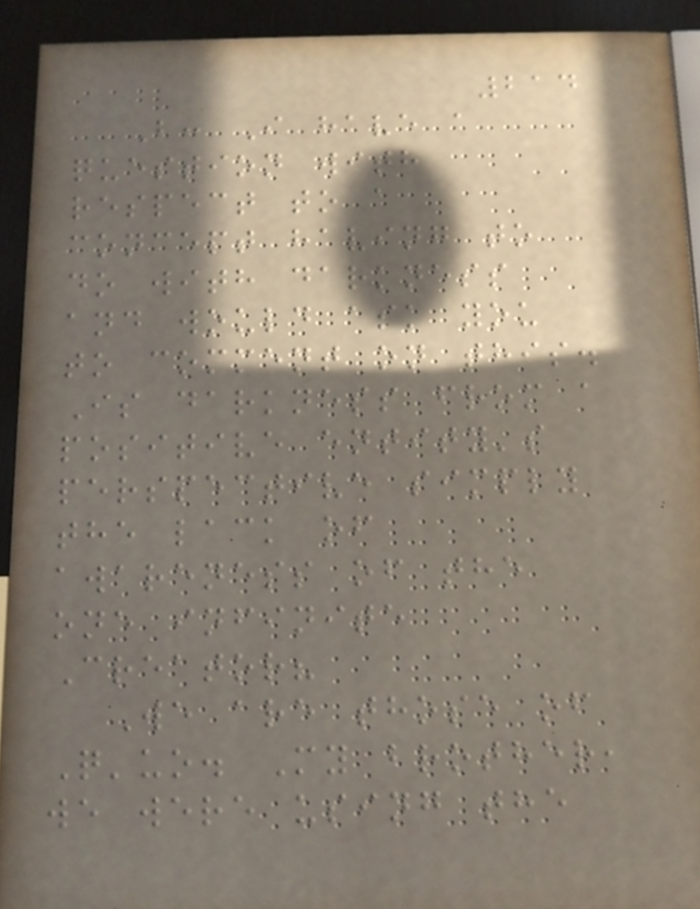214
B: I have a
question with
respect to a
concept having to
do with darkness
and would ask you
to comment on this.
Is darkness from a
positive entity's
perspective simply
the lack of
awareness of the
one infinite
Creator?
We are those of
Q'uo. My brother,
we were using the
